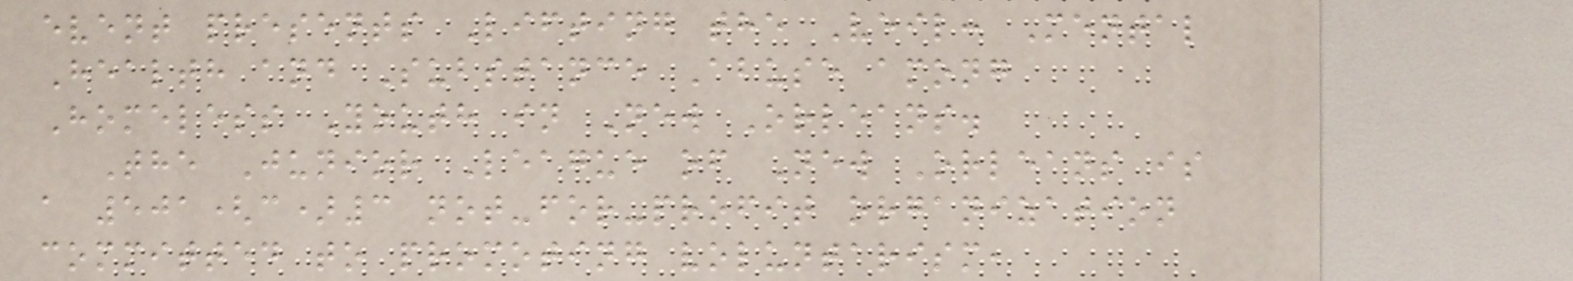event presents Lifting the Veil: Mental
Health and Substance Abuse among
Homeless Youth in New Orleans.
The Junior League of New Orleans is
a 501(c)3 not-for-profit organization
committed to promoting voluntarism,
